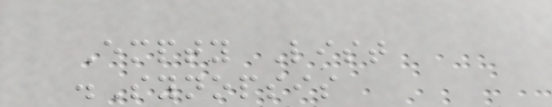Empty List
.Synopsis
